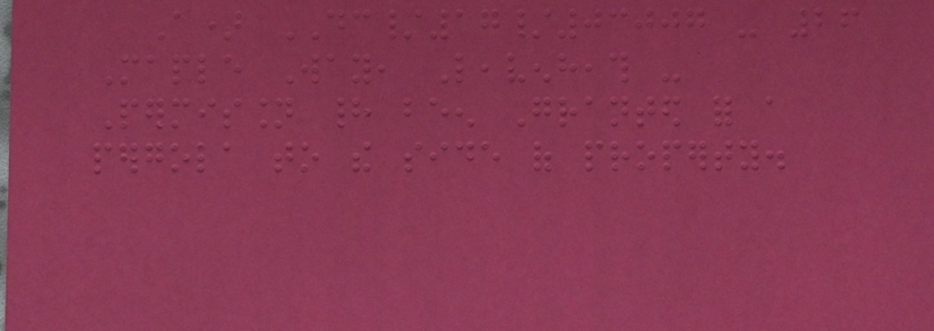A) DC/17/03007 - 26
Maple Way, Leavenheath -
Permission had been Granted for a
pergola to the side of property.
